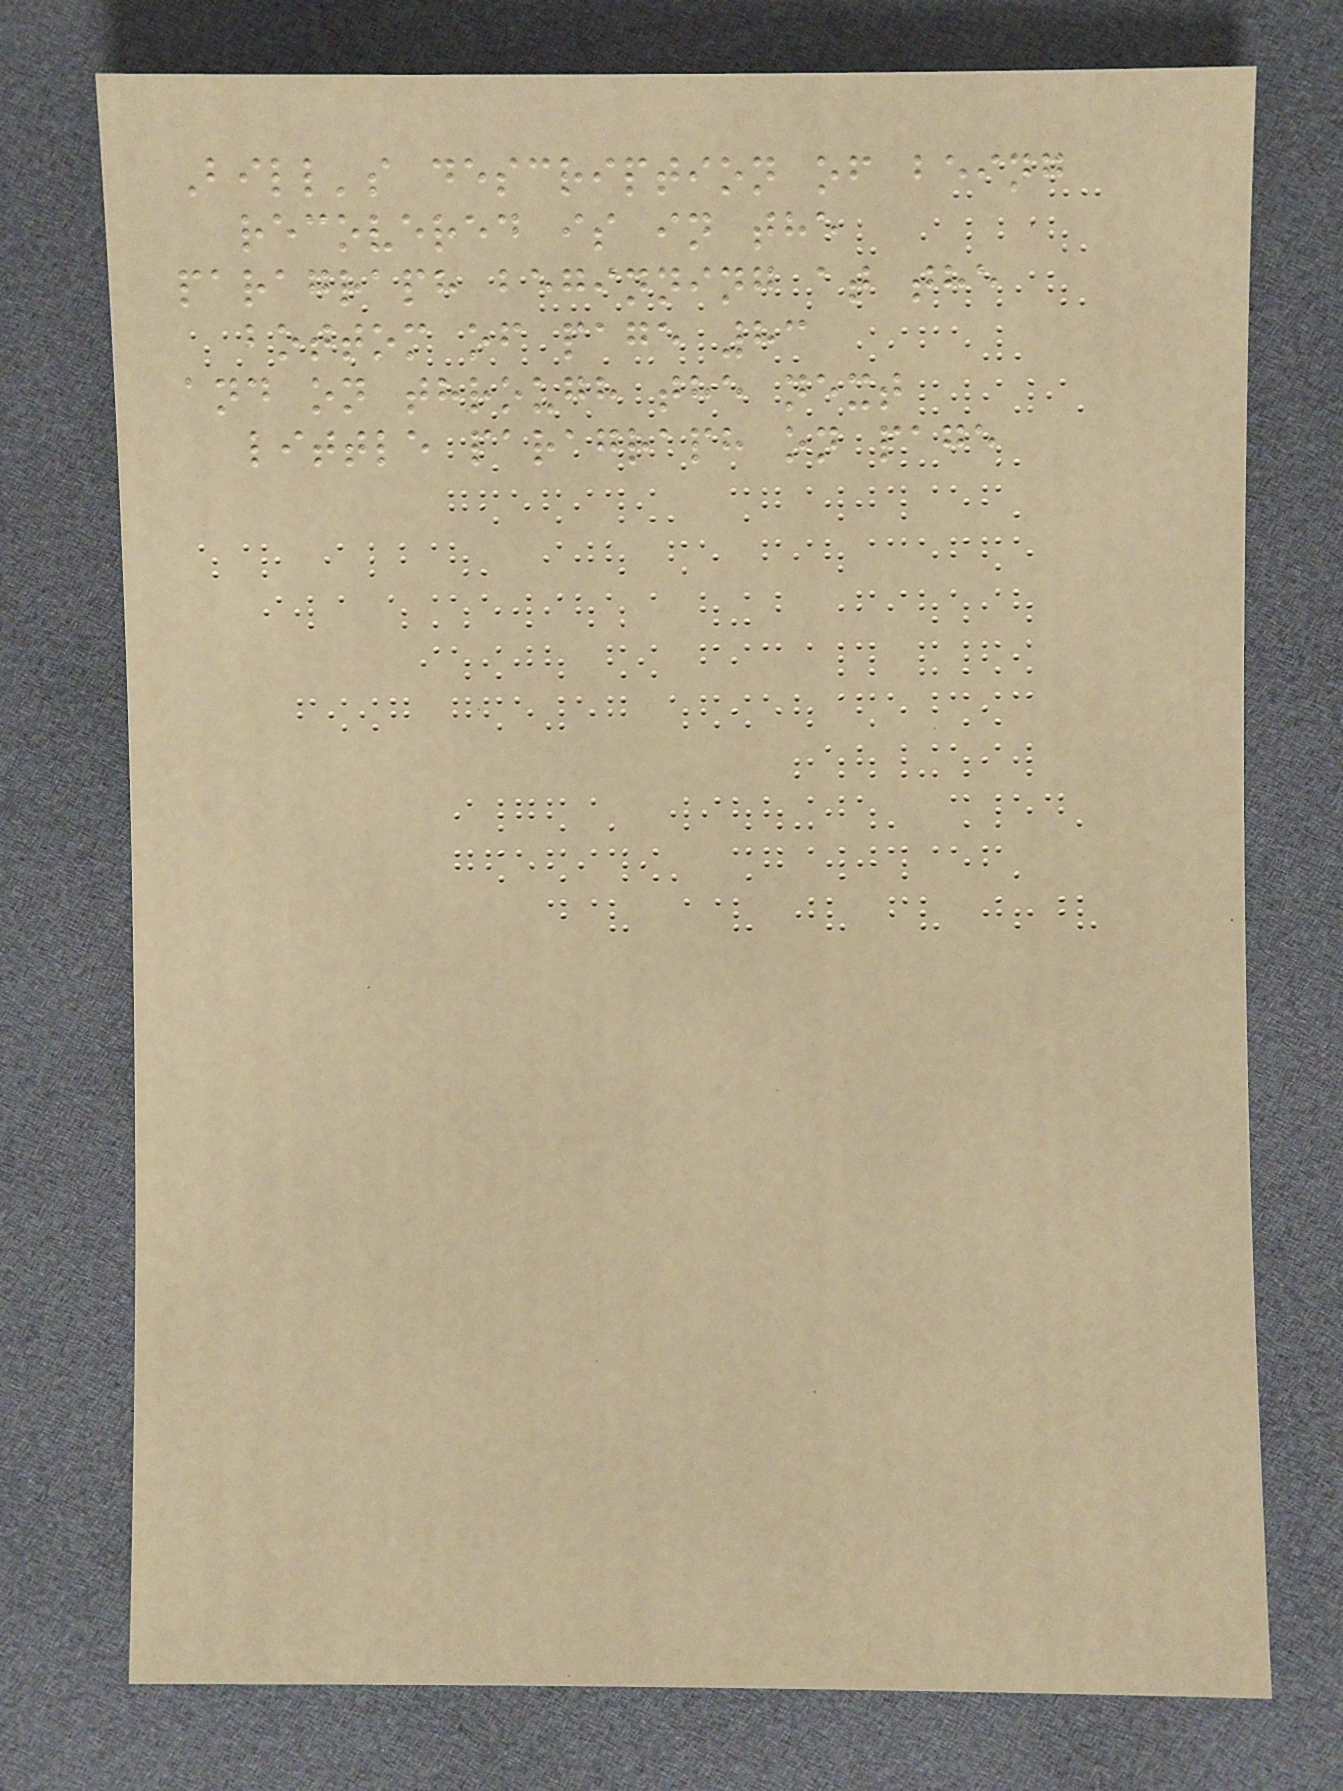Bill's description of being
recovered is in the
paragraph beginning at the
bottom of page 83
and on through the next
little paragraph on page
